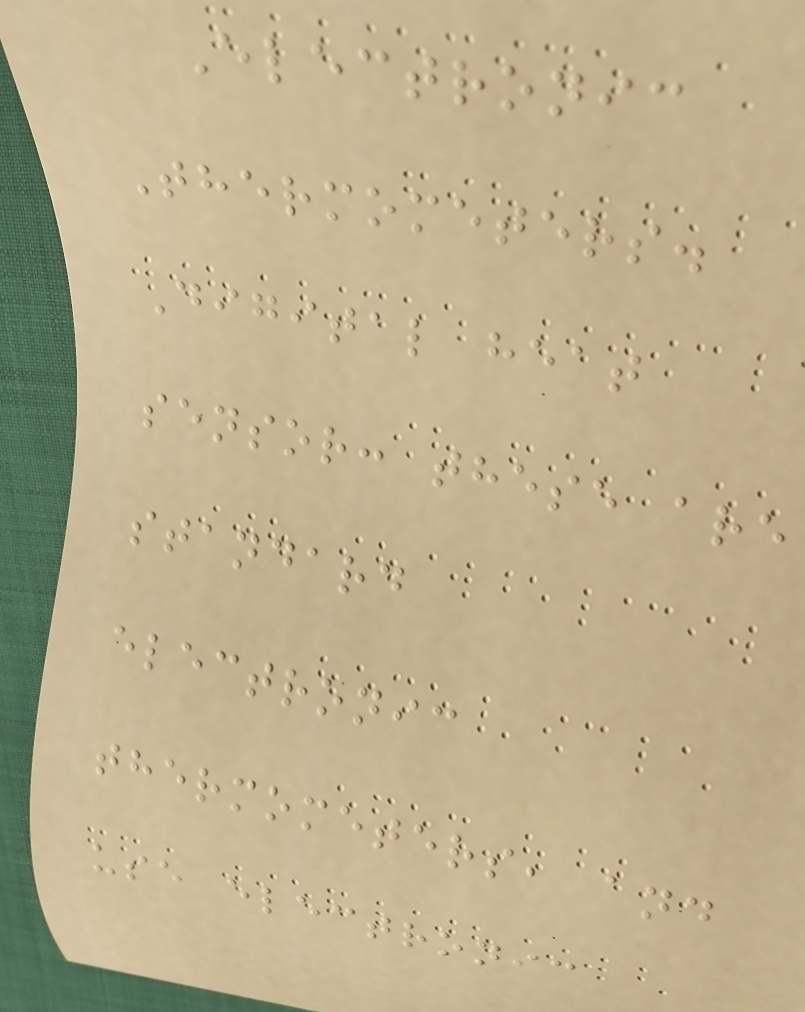Electronic
Thermometers.
Digital heat
sensor: these are
standard
electronic
thermometers, and
use electronic
